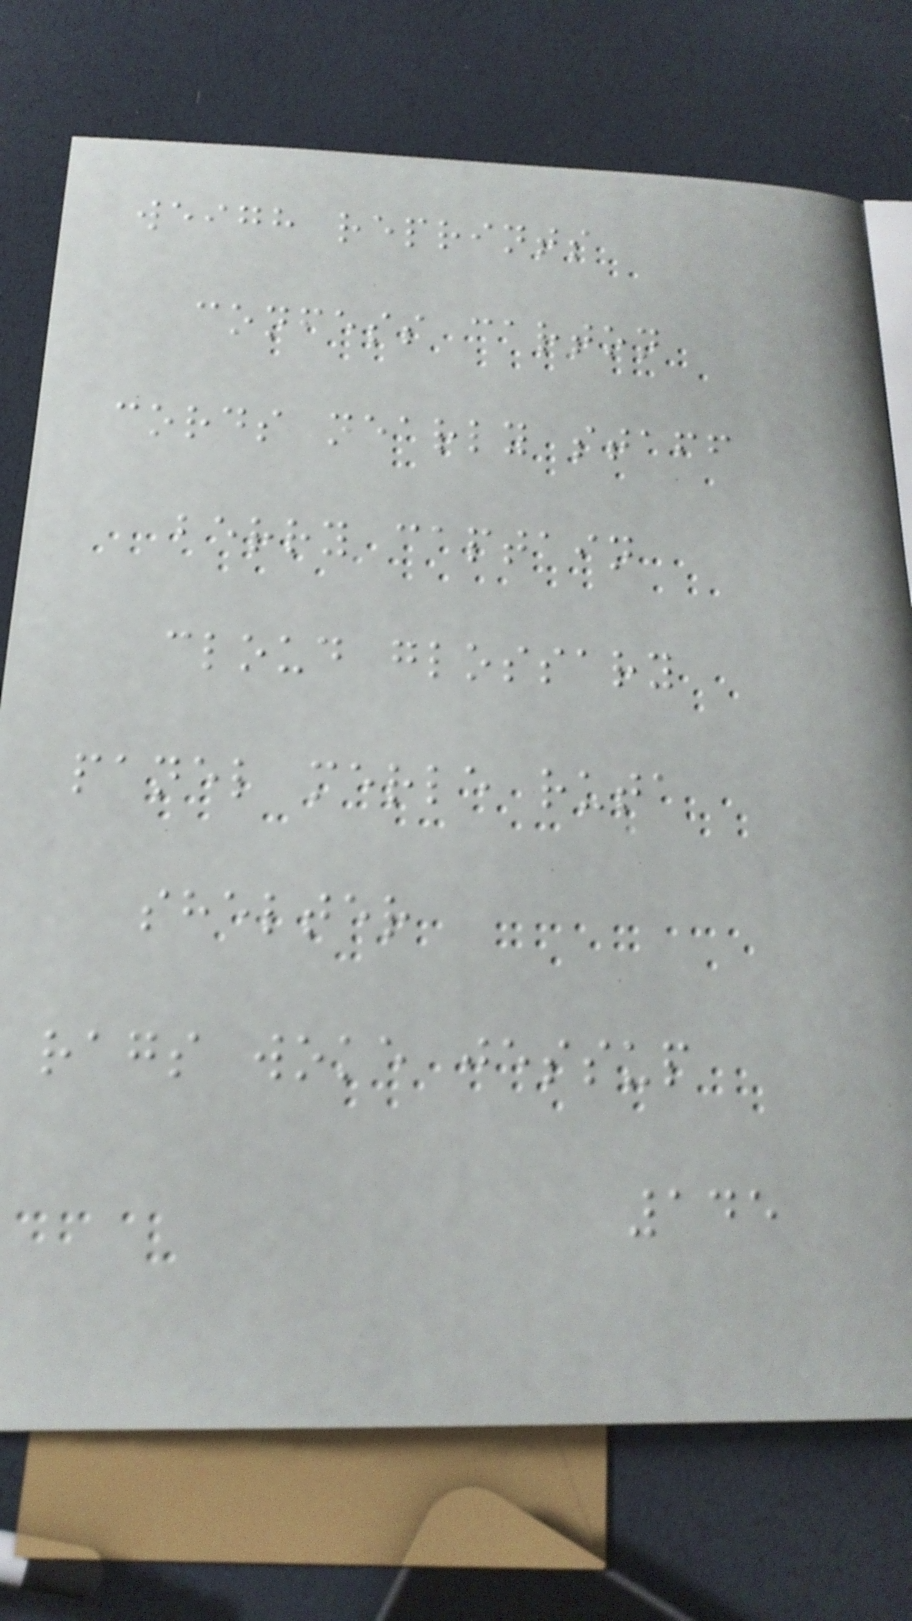weigh reprints
confess carton
cords nearly staff
berry captain
cloud glossary
panel merle ruta
shelter
rags woke jessup
145
